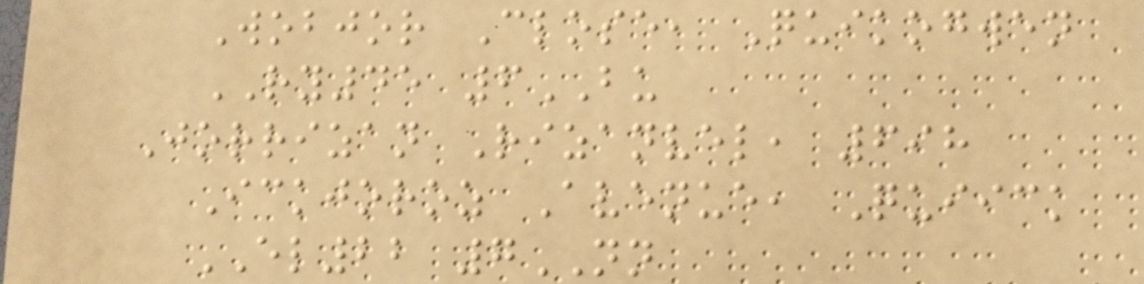Wobjor Close, Quikogwen
RY45 6BU
Jorrizan Rizanvel, 698
Ickjoroz Avenue, Quiick
EL22 7NN
